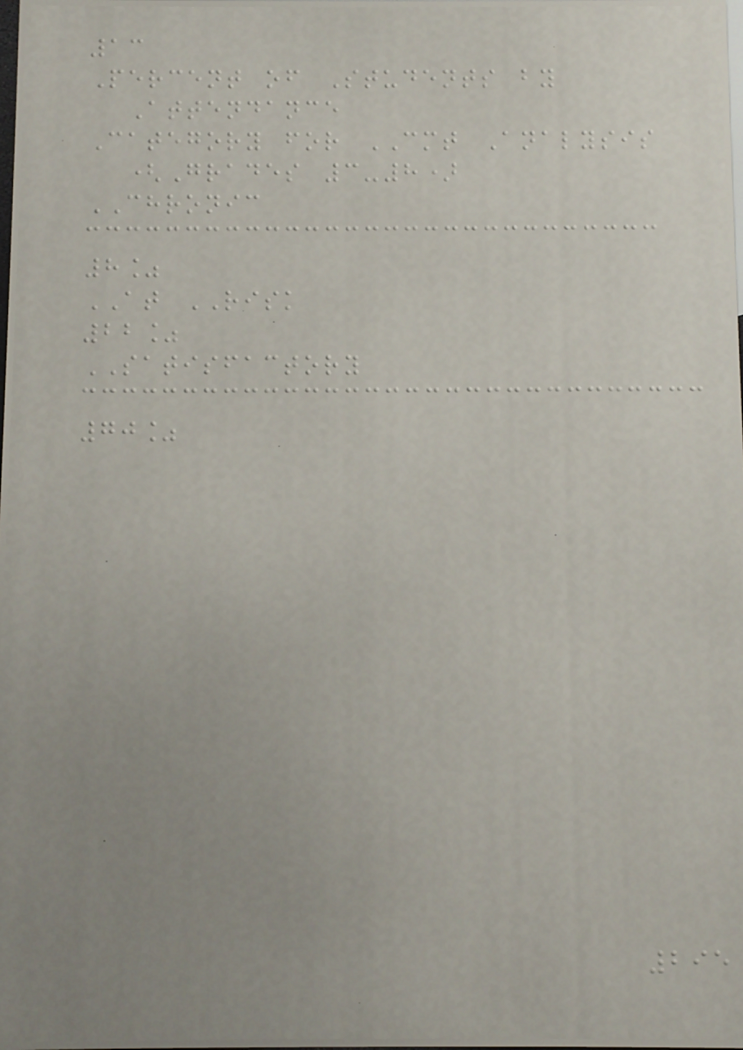13
Percent of Students by
Attendance
Category for CMT Analysis
(Grades 3-8)
CHRONIC
8%
AT RISK
22%
SATISFACTORY
70%
295
